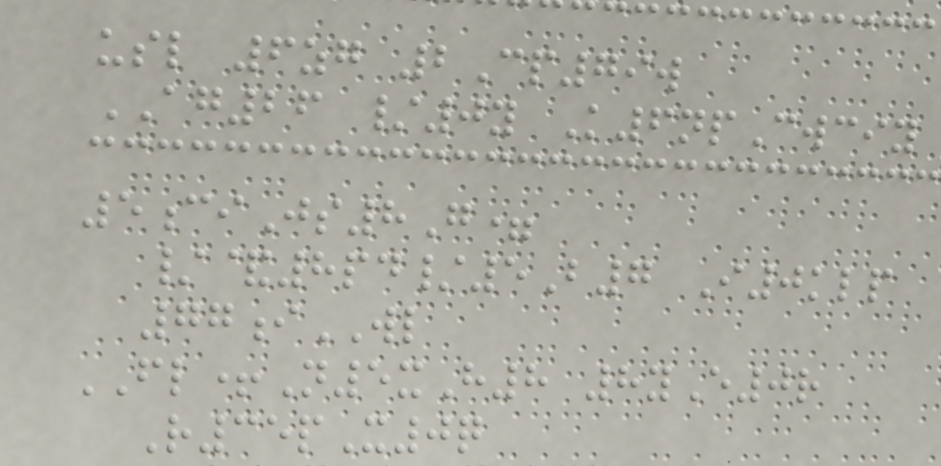usl 6zg 2Cp79w
AG26 /0y K6npCwciy
5ciJs8G=
/&8pd/5B7 I0klp
77iWL
FL+N5xH8 8yE0r
R35pX0q
